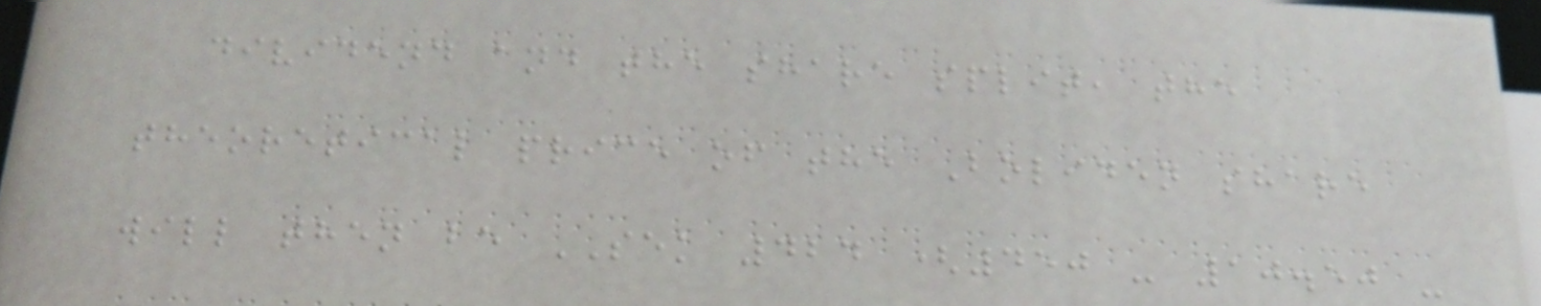dividend and the share split, the
theoretical price of the Boliden share
will then be SEK 424 (450 - 10.50 -
